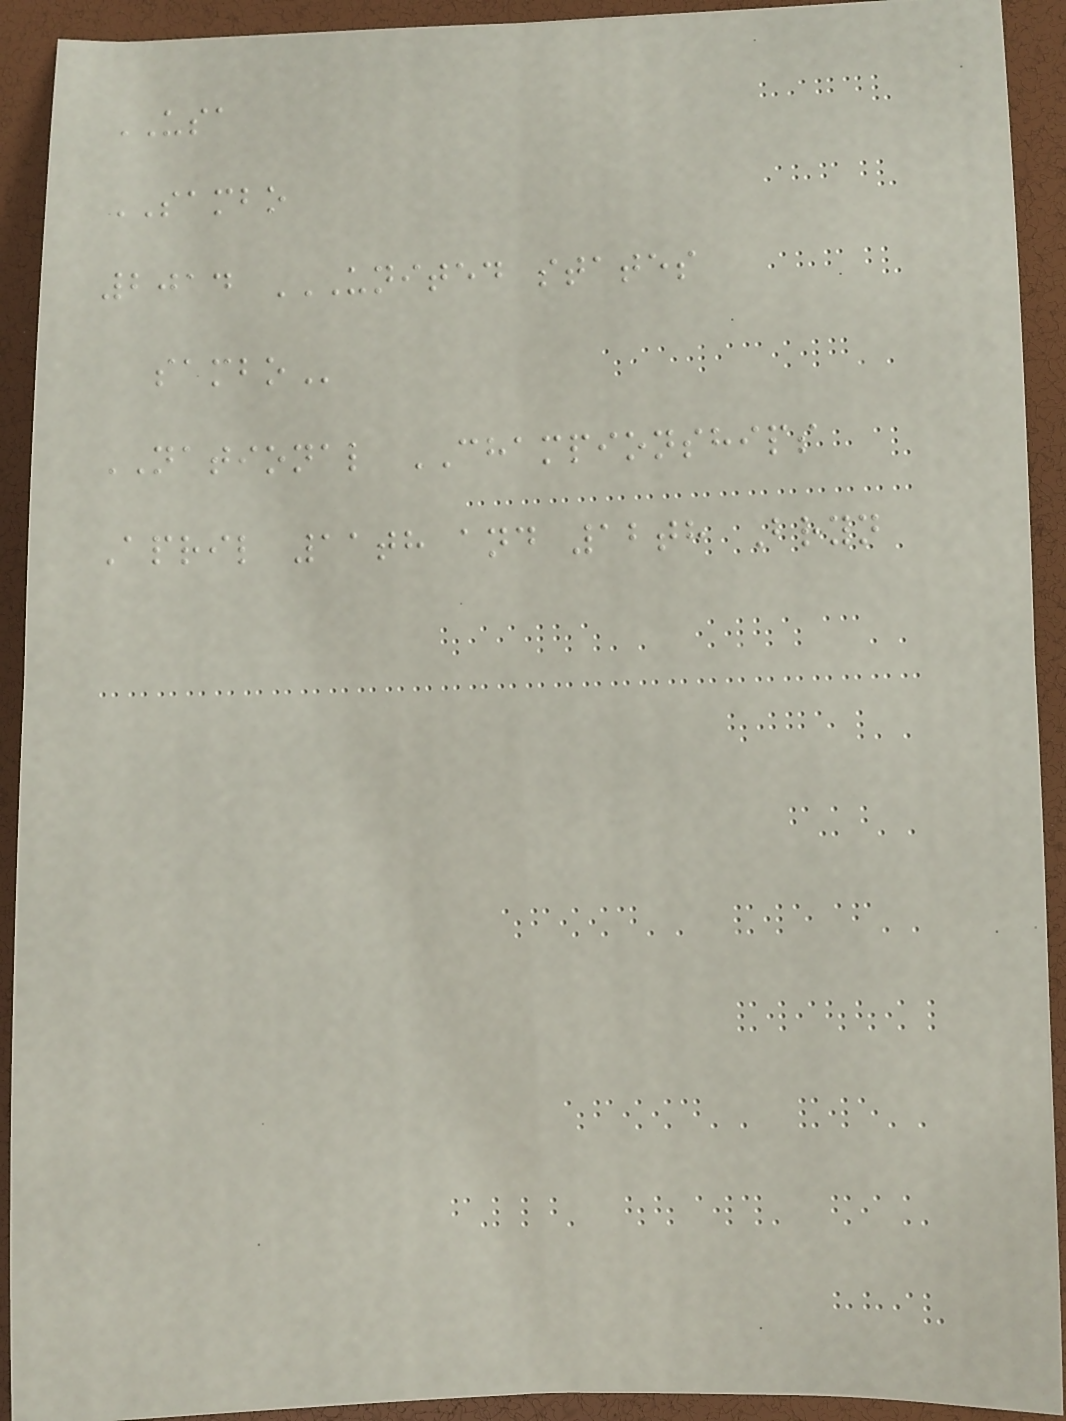USA
SAMBO
2014 UNITED STATES
SAMBO
NATIONAL CHAMPIONSHIPS
April 11th and 12th Bryn
